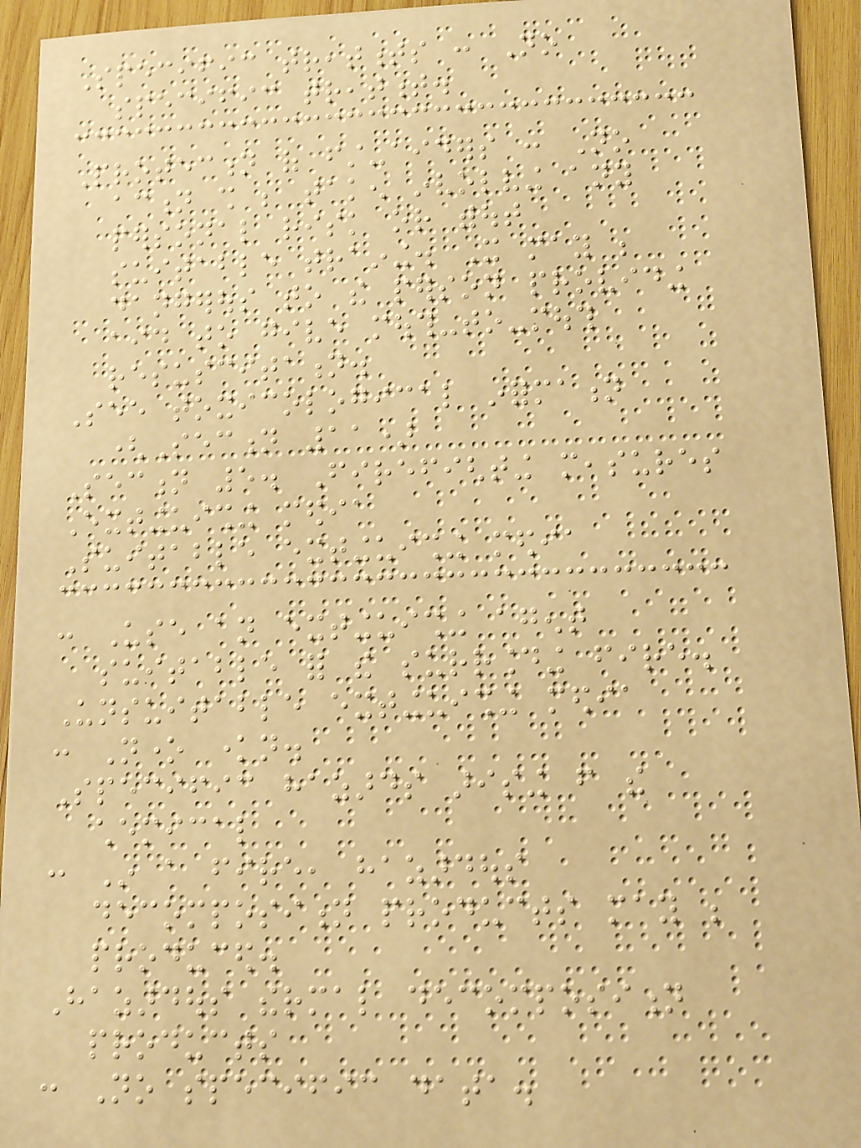Specific treatments : No
specific treatment.
Protection of first-aiders : No
action shall be taken involving any
personal risk or without
suitable training. It may be
dangerous to the person providing
aid to give mouth-to-mouth
resuscitation.
See toxicological information
(Section 11)
Section 5. Firefighting measures
Extinguishing media
Suitable extinguishing media
: Use an extinguishing agent
suitable for the surrounding fire.
Unsuitable extinguishing media
: None known.
Specific hazards arising from the
chemical
: In a fire, hazardous
decomposition products may be
produced.
Hazardous thermal decomposition
products
: No specific data.
